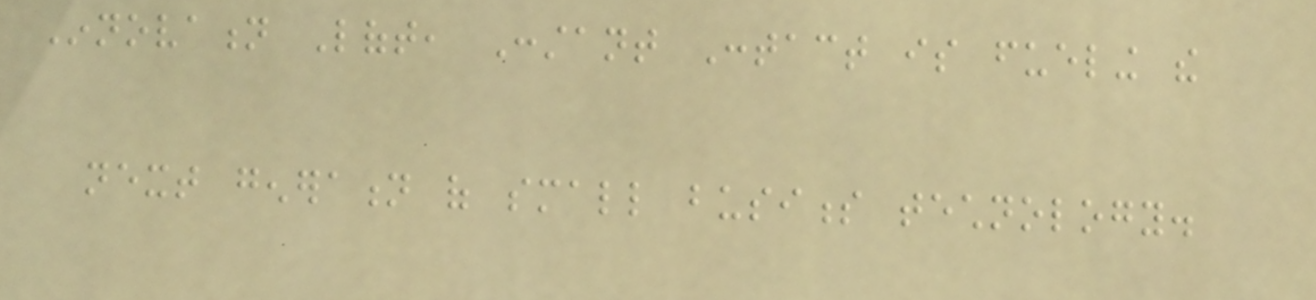Innovation Loft, Constant Contact is fueling the
next generation of small business technology.
